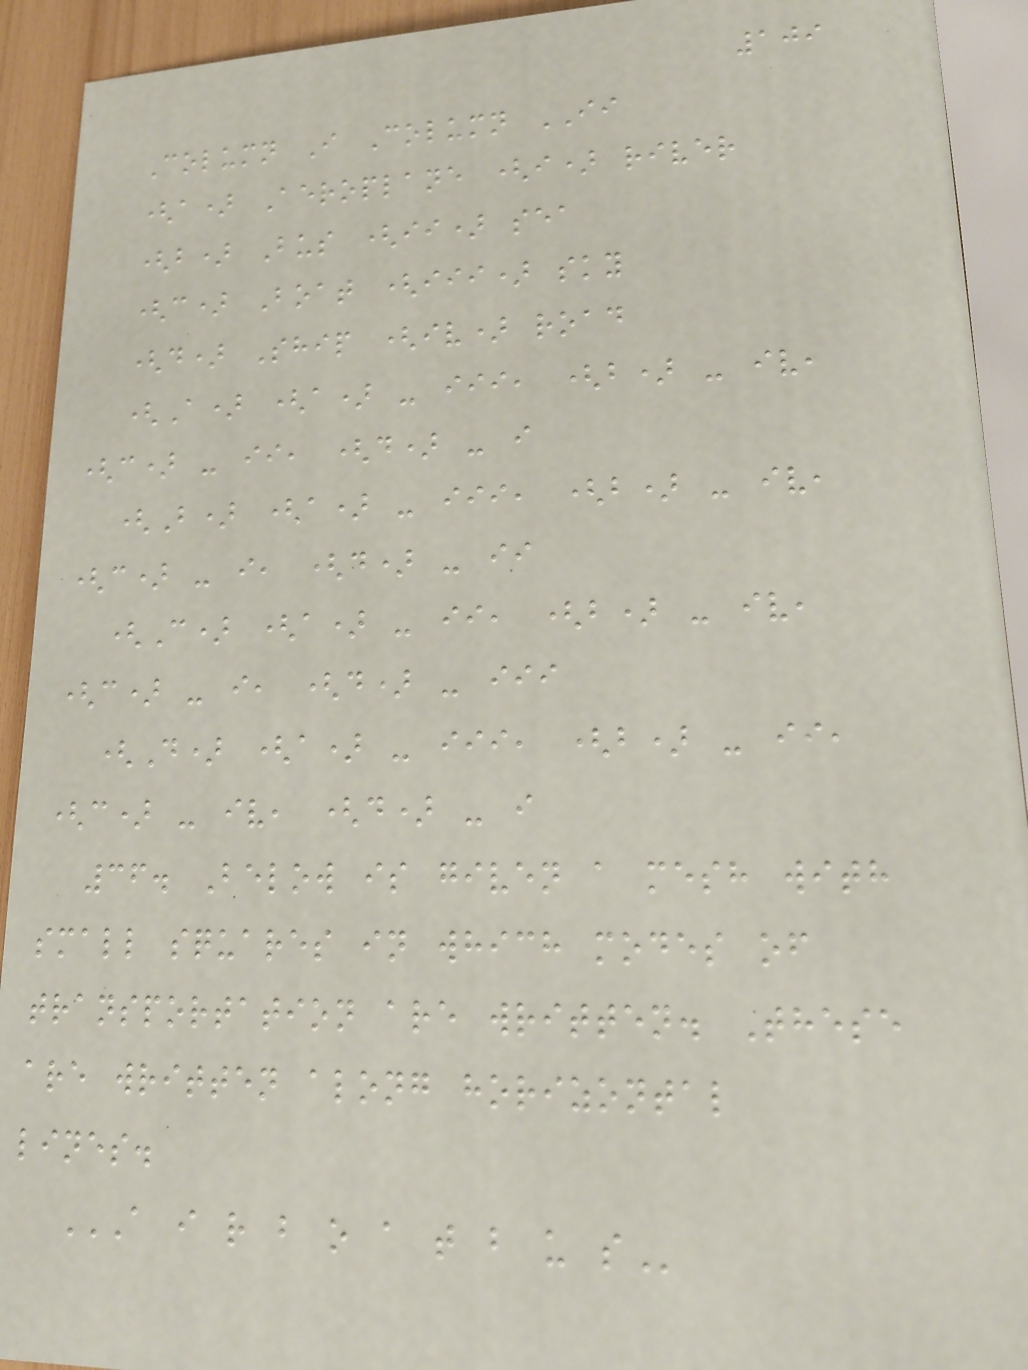109
Column I Column II
(a) Aeroplane (i) river
(b) Bus (ii) sea
(c) Boat (iii) sky
(d) Ship (iv) road
(A) (a) - iii, (b) - iv,
(c) - ii, (d) - i
(B) (a) - iii, (b) - iv,
(c) - i, (d) - ii
(C) (a) - ii, (b) - iv,
(c) - i, (d) - iii
(D) (a) - iii, (b) - ii,
(c) - iv, (d) - i
36. Below is given a mesh with
small squares in which modes of
transportation are written. These
are written along horizontal
lines.
A I R B O A T B U S
